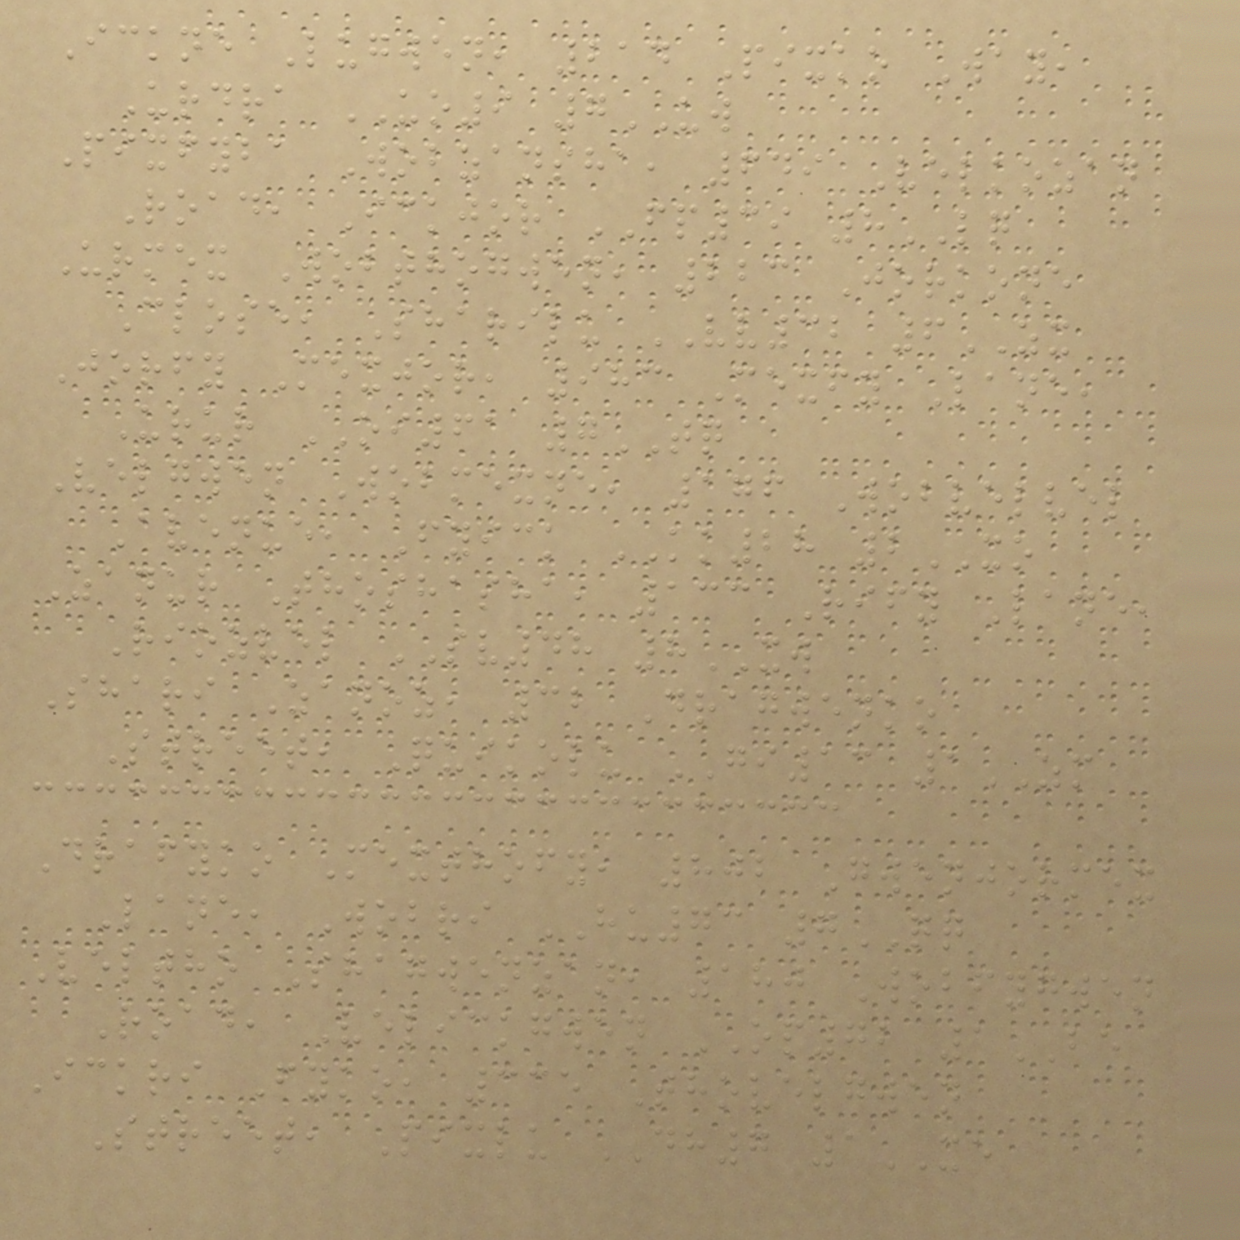Ickne Lugwen, 214 Pixko Way,
Urdra UO9 7UW
Pixfyba Wobzansha, 649 Velkozan
Road, Ickjor FP39 8LQ
Urmex Wobthogwen, 223 Jorkone
Close, Sharilu VV32 6ZX
Jorfy Mexjor, 983 Mexfy Lane,
Urur OI61 7TQ
Velgwen Wobmexne, 176 Wobvelvel
Avenue, Fyick KK28 2XO
Zanur Thoshasha, 133 Rify Lane,
Riozvel SV48 8XW
Shari Zanoz, 32 Dragwenko
Street, Quikolu GI13 1ZM
Drafyko Mexthofy, 802 Gwenjormex
Lane, Wobri HU73 7QQ
Veltho Shagwenzan, 180 Wobfygwen
Road, Velickgwen OP72 1BE
Ickri Fyko, 335 Thovelgwen
Street, Pixlu DH7 1XE
